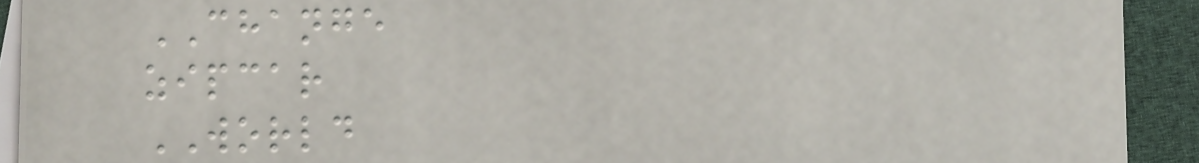CHANGE
zipcar
WORLD
